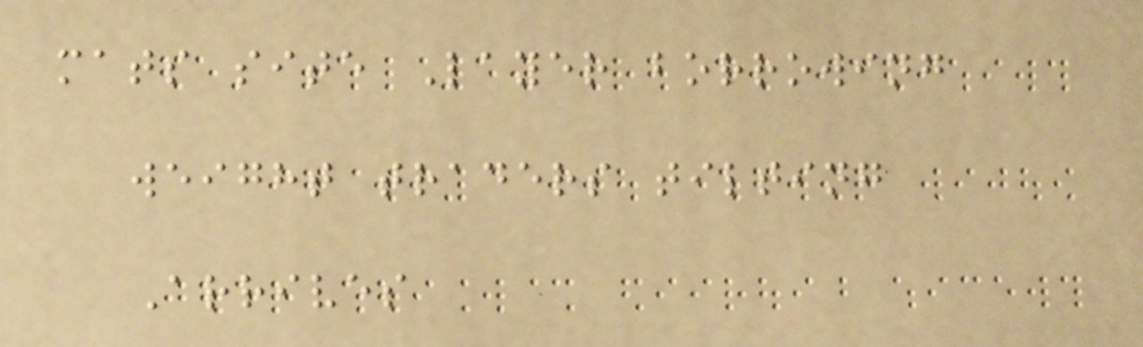mats site Layer borrowing
weight traders tilting
Arrives
